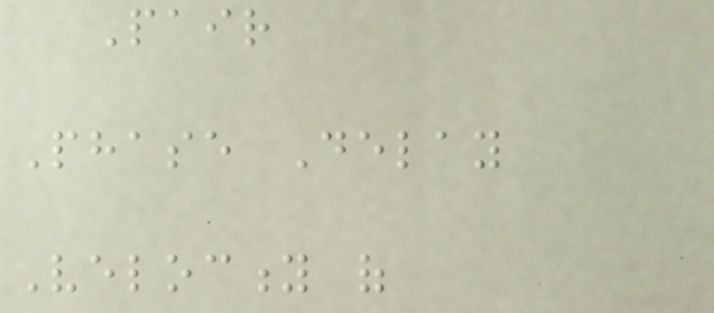Pair
Phase Delay
Velocity of
